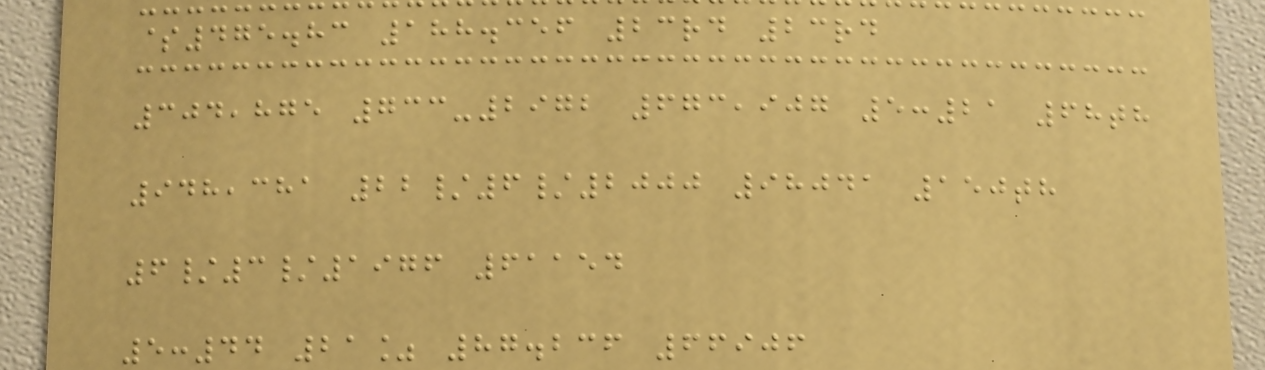$475.83 188.356 23rd 23rd
304,875 733-2972 673,907 5:21 68th
948,381 22/6/2000 98041 150th
6/3/1976 61154
5:44 21% 87.236 66906
